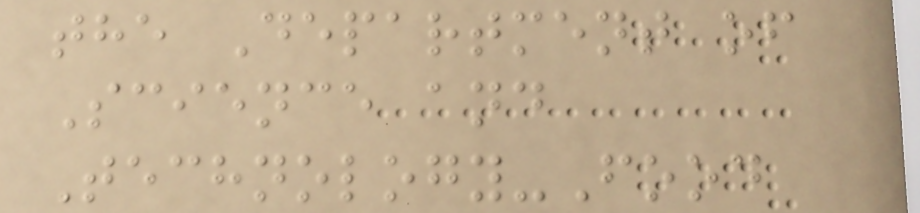the Department of
Science and
Technology-Food
